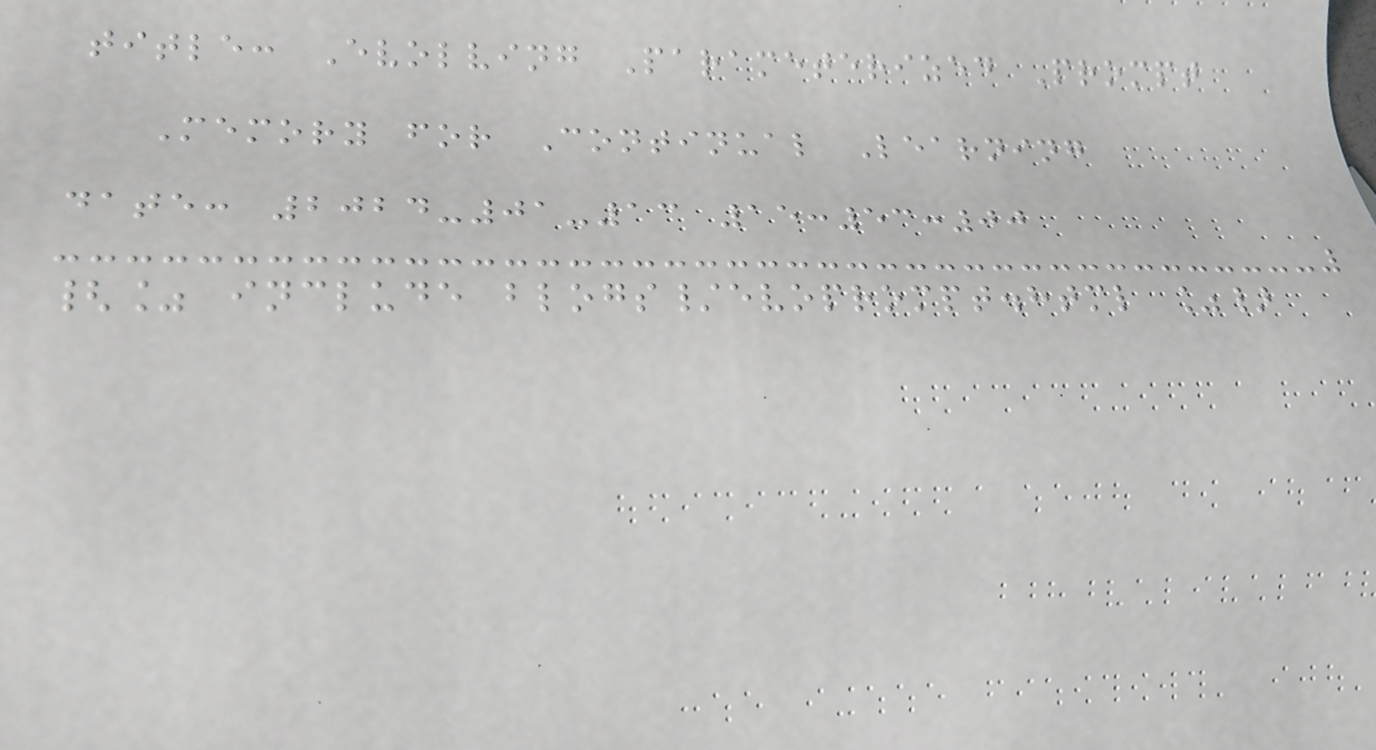title: Evolving Parameterized Prompt
Memory for Continual Learning
date: 2024-01-13 15:53:00
{% include blogs/evoprompt.html %}
